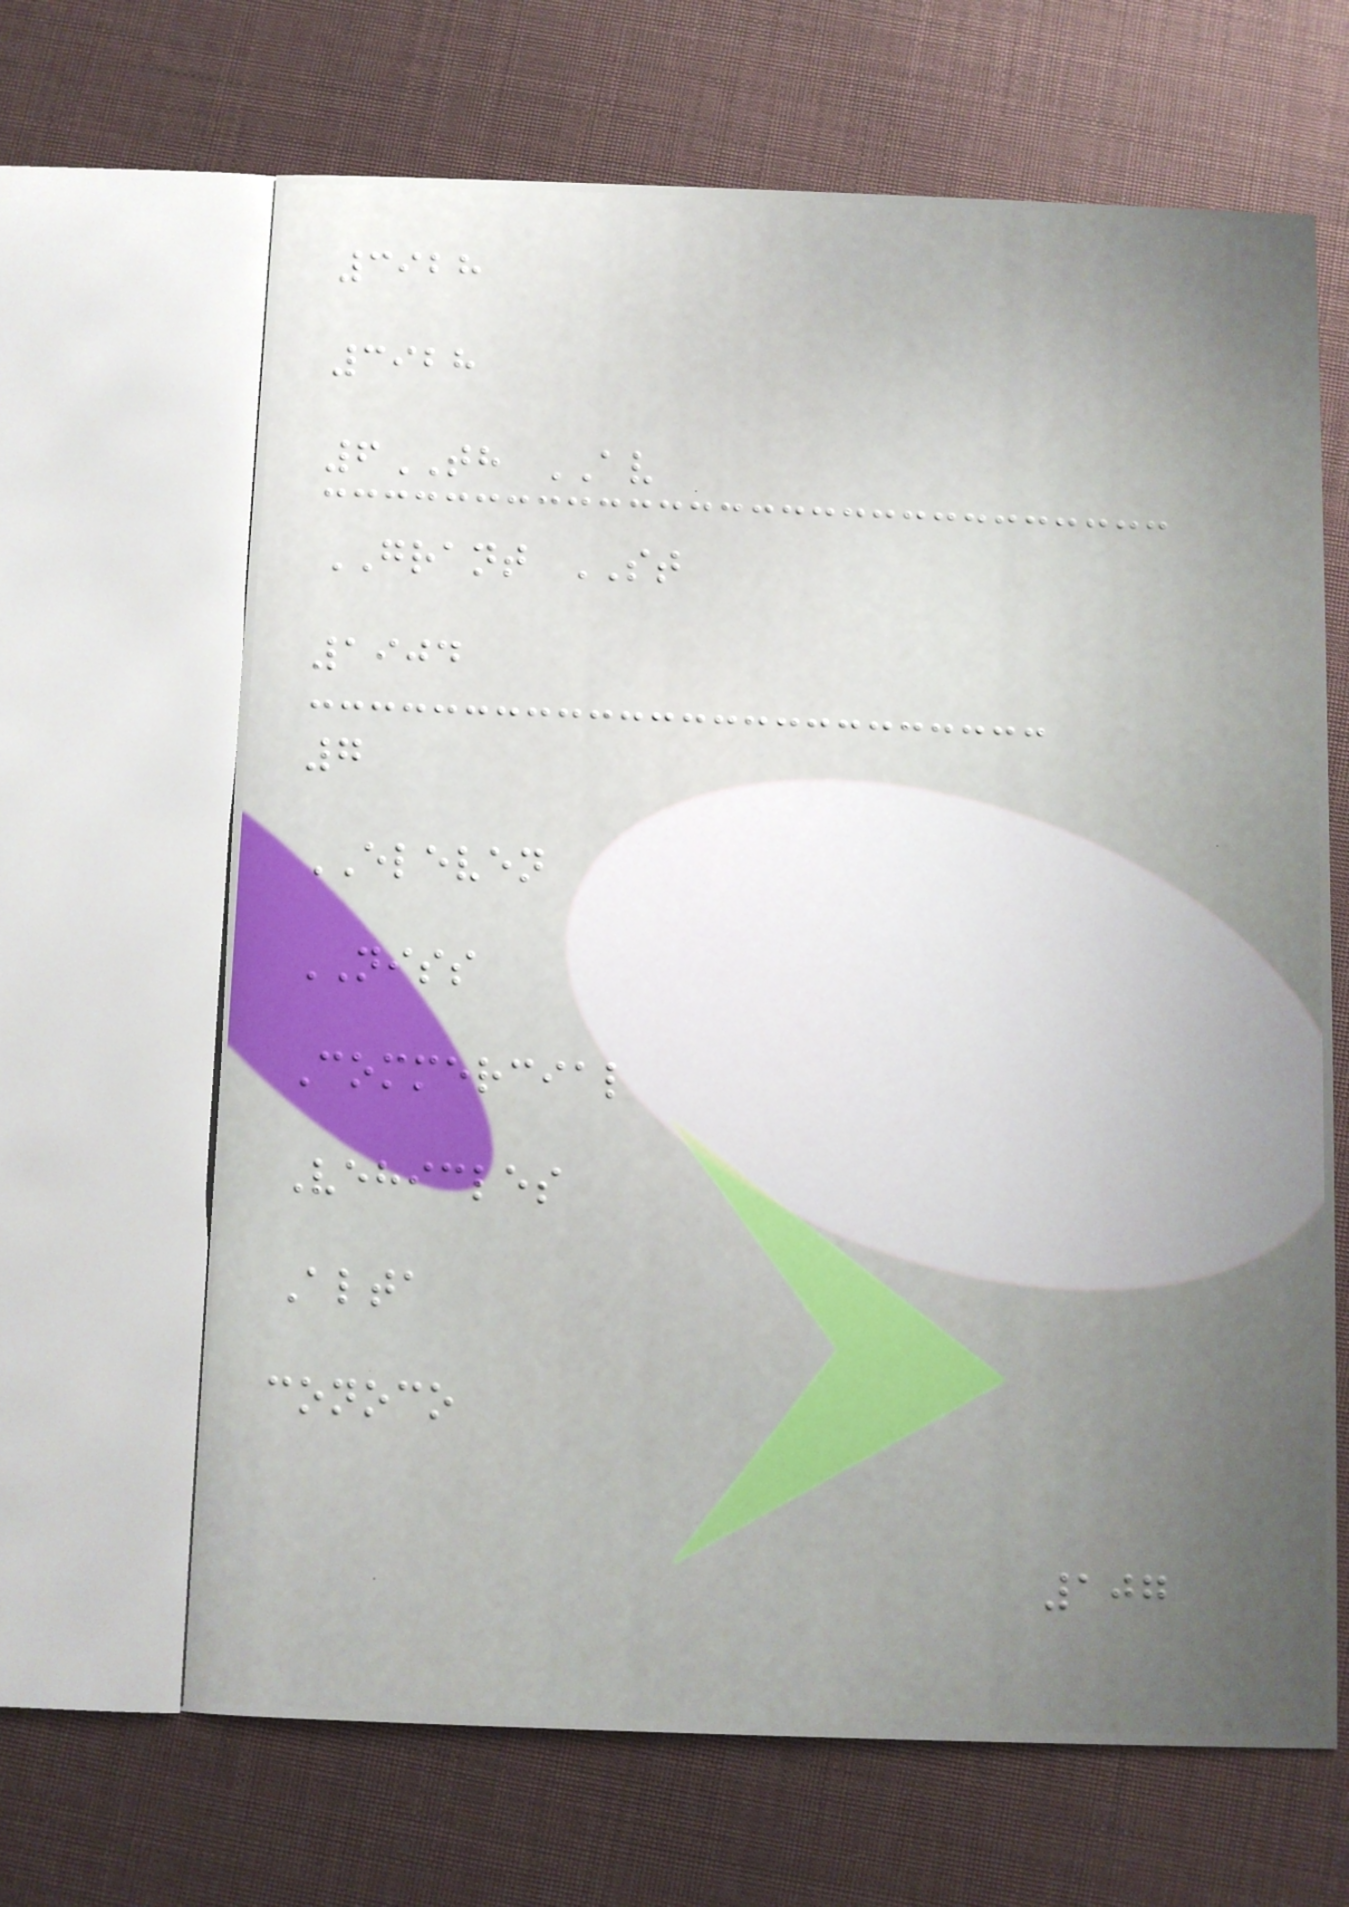3928
3928
6TH AV
GRANT ST
1904
7
ELEVEN
NISS
Commercial
Vehicles
Alta
conoco
107
